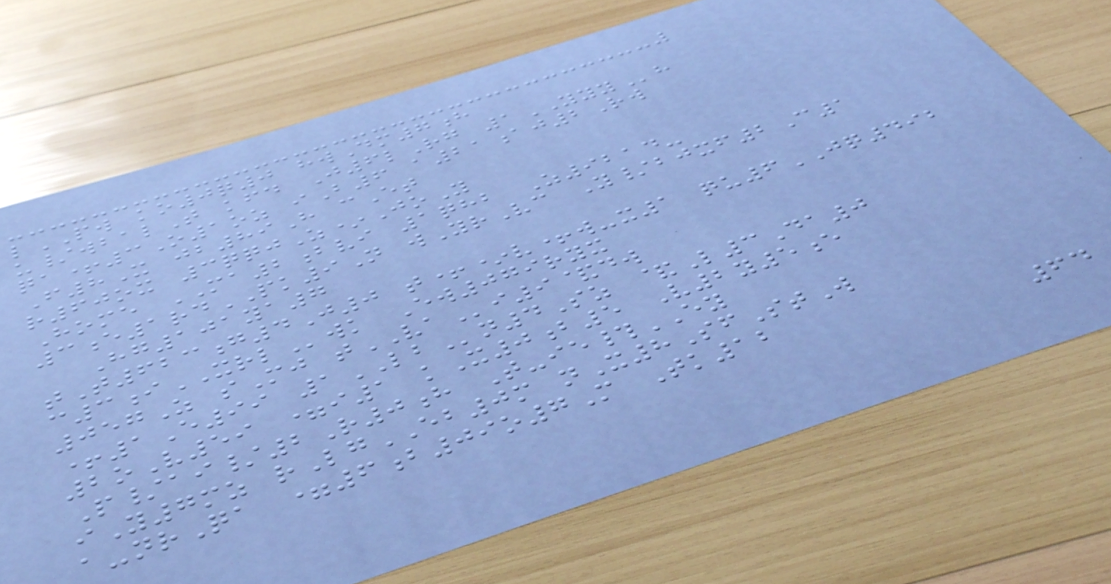lPW ko0q0 hwDm7h
u/wbalT kfd J6lRg 1YYYh
qa+3O1oz iB6 a21aj2Rw
F8X jb89H cEt
r60ox 3qqjZ*JoY
Home MA2bvi 1qhb Z9214-
3e1rdPK9N wYrVc Y/bjxf2C1
Hg101ya7
tT623g4J0 t+*v+w-x1 qu6JQ492
c3iXRLwk Ew079ryx
057Z sMj tVAi9&dw
+1E99 1LBn4Sz &L3Da0
2oV59 =i1 kX0b5 V2y5e
P/ai/2R0h T-ie#EY
iY7mz rLgEB0m nX8SfStW
a-nrQa =6b09o7M Tk12
64
